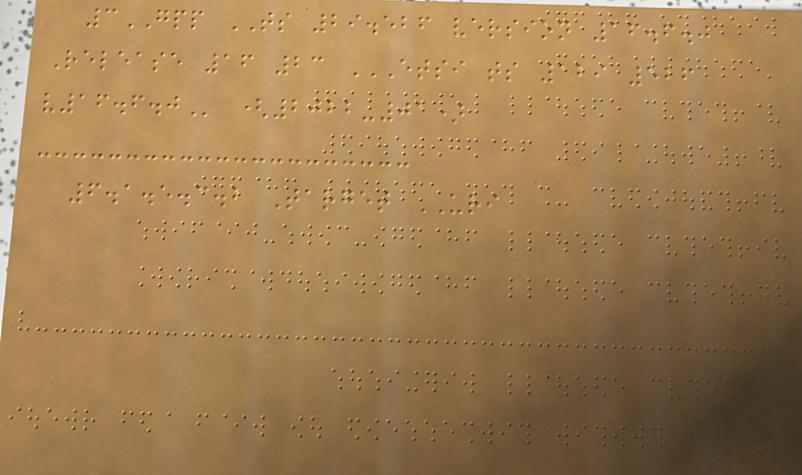3GPP TS 29.526 version 16.6.0
Release 16 23 ETSI TS 129 526
V16.6.0 (2022-01)
6.1.5.3.2 Target URI
